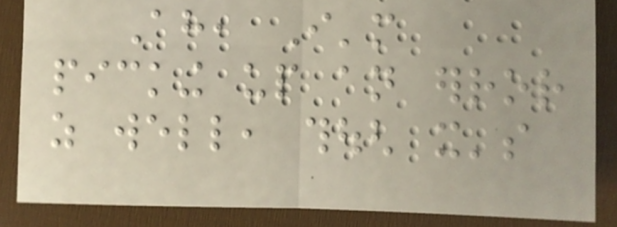Ah, I'm
picking up an error
as well, though it's
